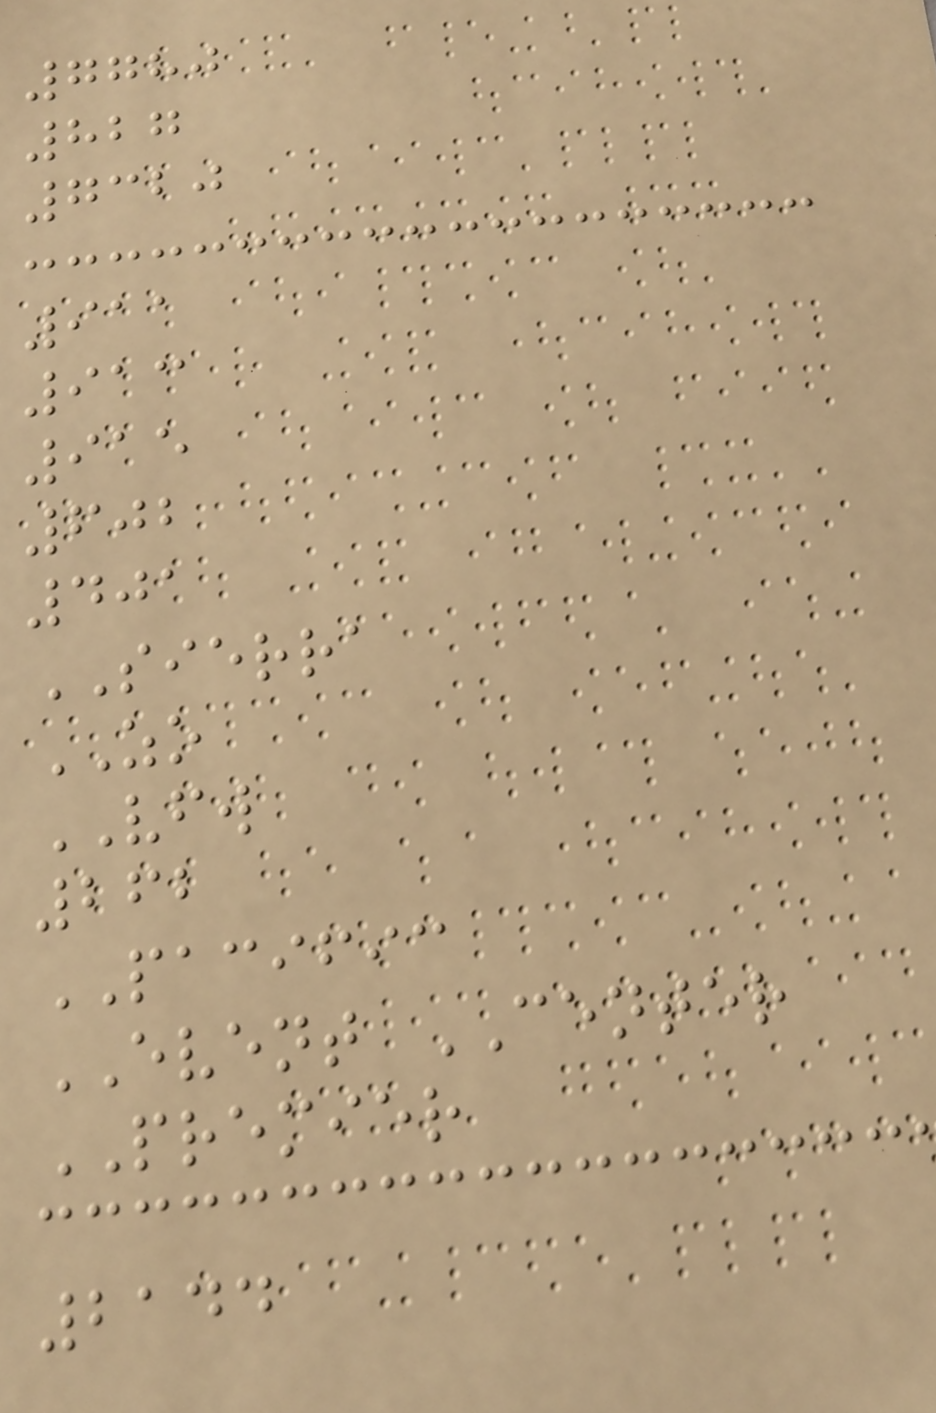7780
827
7320
911
913
915
602
401
SIERRA
ZO
VFW
262
PACIFIC
EVENT CENTER
PREMIER
2144
